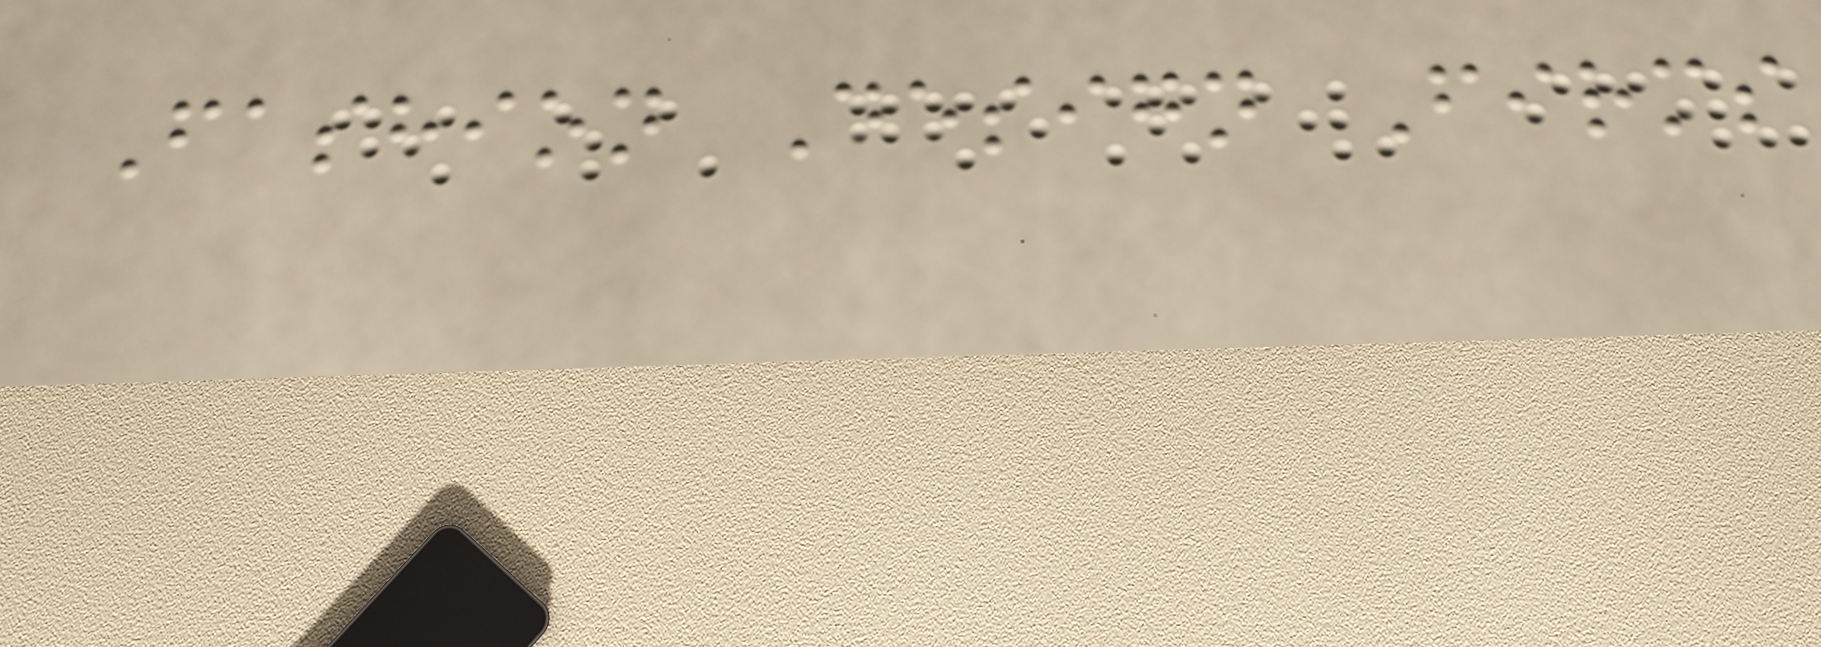Fashion Design Firms
